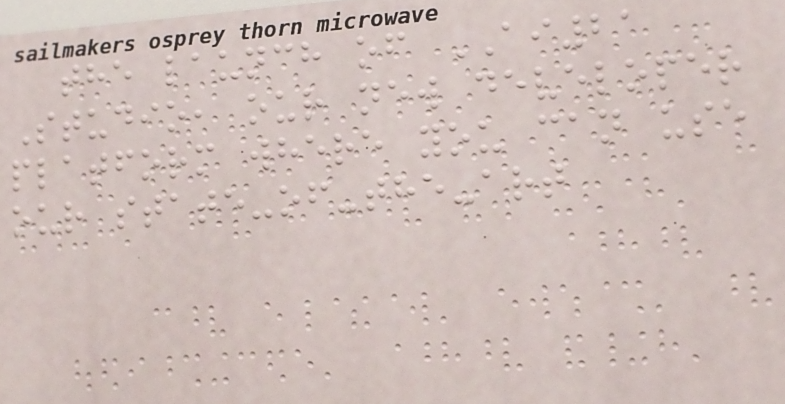the launch of AI21
Studio, our new developer
platform where you can use
our state-of-the-art
